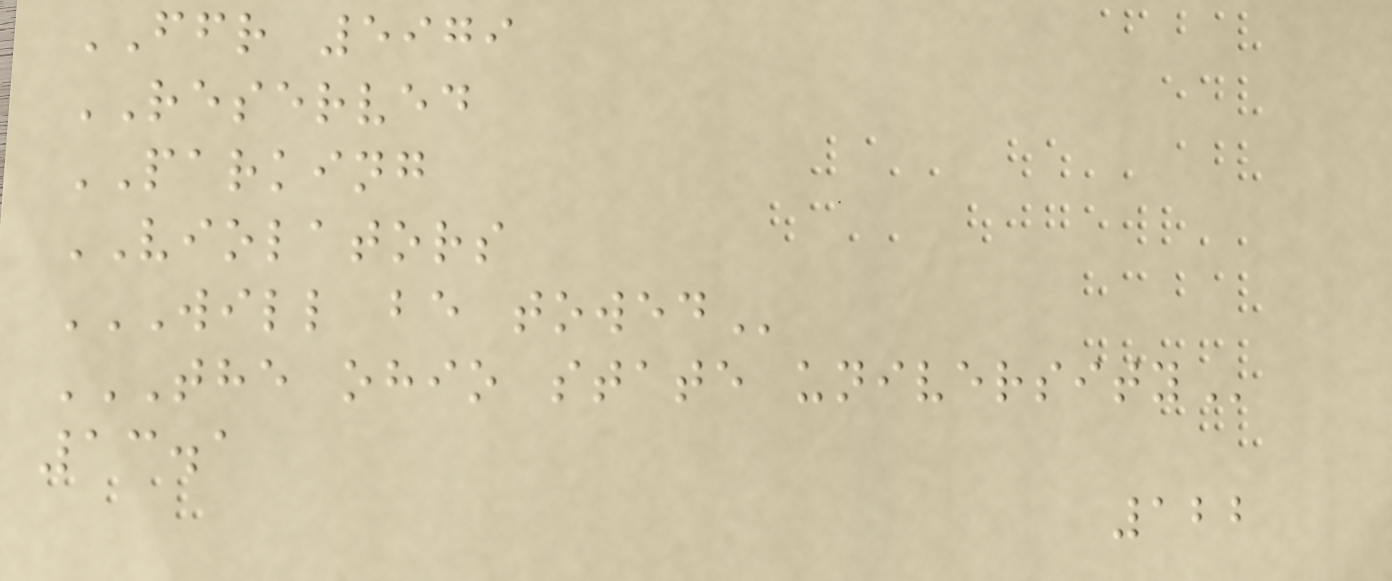FFR 5979
RESERVED
PARKING
VIOLATORS
WILL BE TOWED
THE OHIO STATE UNIVERSITY
13.1
122
